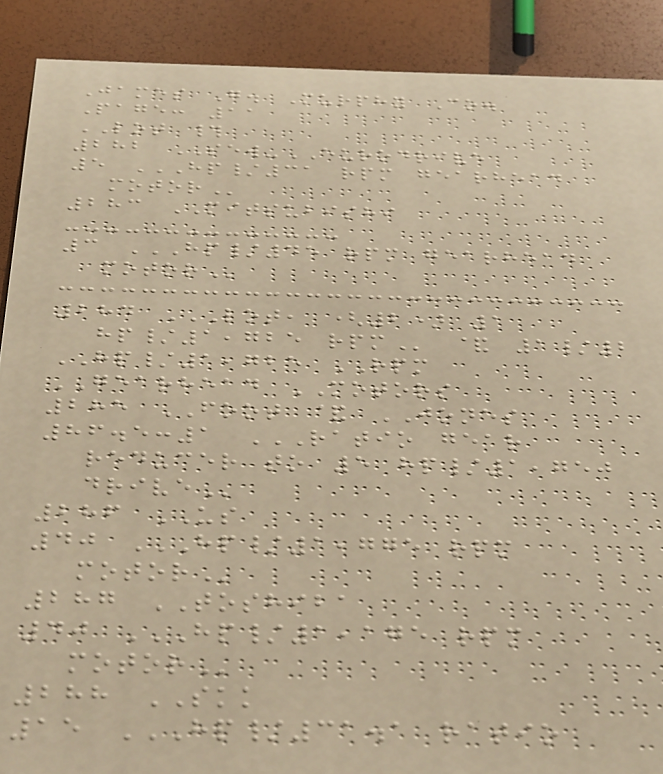James G. Murphy Co.
Page: 11
LOT #
282 SEW-EURODRIVE
5 HP/31 RPM GEARHEAD
MOTOR
283 MITSUBISHI
3 HP/45 RPM GEARHEAD
MOTOR
284 LOT, (2) 1
HP/1,725 RPM & 1/2
HP/1,725 RPM
GEARHEAD MOTORS
285 FOOT & JONES
86.5:1 RATIO GEAR
REDUCER TO 5 HP/1,750
DRIVE
286 US
40 HP/1,775 RPM
MOTOR
287 TOSHIBA
40 HP/1,175 RPM
MOTOR
288 SKK
15 HP/31.1 RATIO
